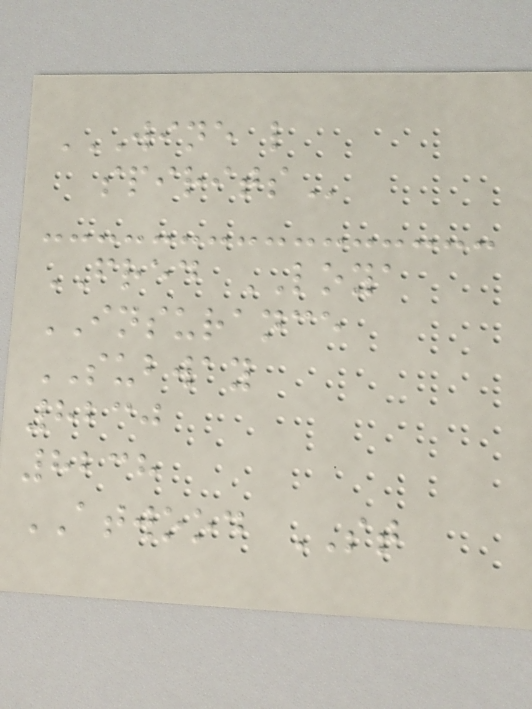WINE L
SPIRITS
FRED LOYA
INSURANCE
SUBWAY
8230
8238
ATWOOD ST
